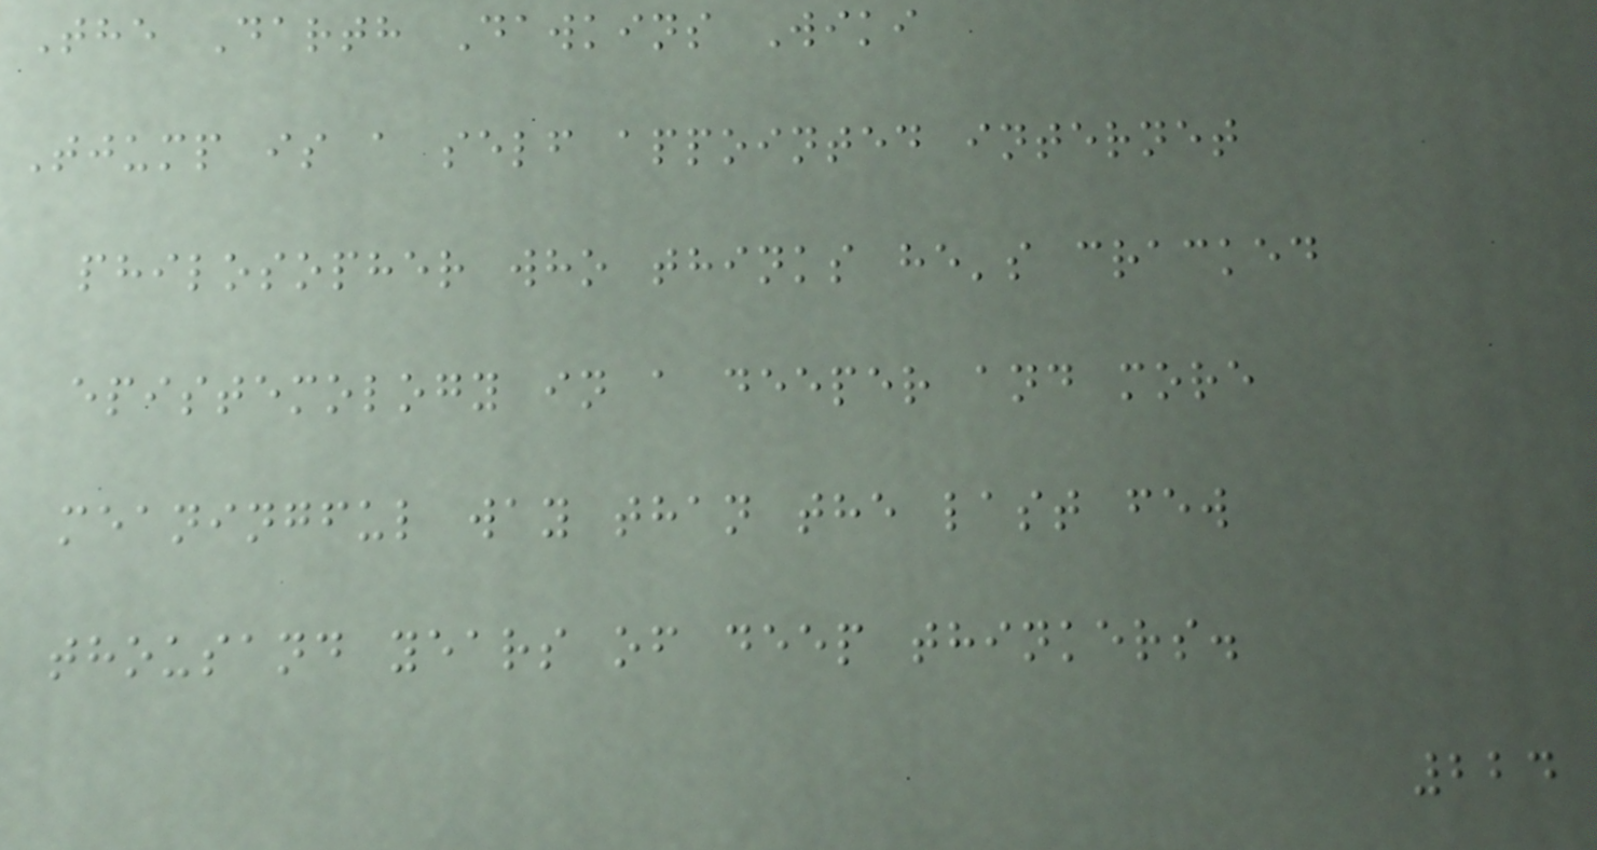The Darth Dawkins Wiki
Tjump is a self appointed internet
philosopher who thinks he's cracked
epistemology in a deeper and more
meaningful way than the last few
thousand years of deep thinkers.
224
